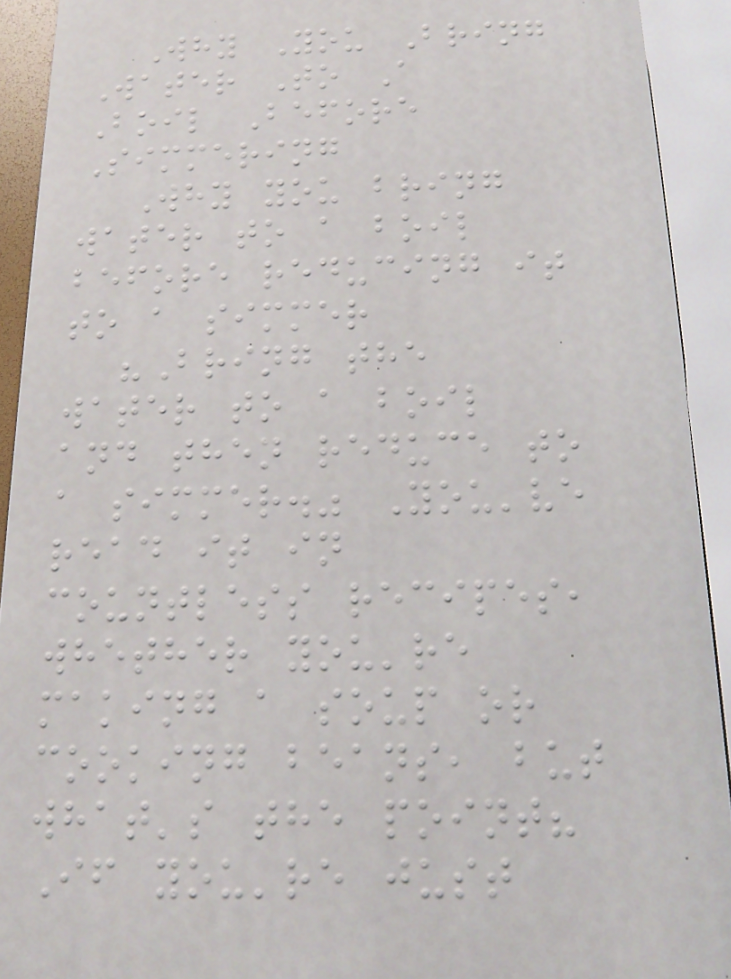Why You Bring
Water To A
Boil Before
Simmering
Why you bring
water to a boil
before reducing it
to a simmer
"Bring the
water to a boil
and then reduce to
a simmer." You've
read it in
countless recipes,
whether you're
making a soup or
cooking beans, but
what's the point?
If you're just
